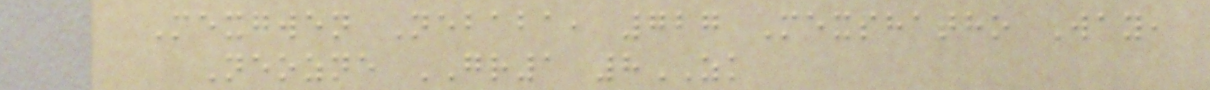Mexgwen Nebaba, 727 Mexshatho Way,
Neozne GR1 8ZK
